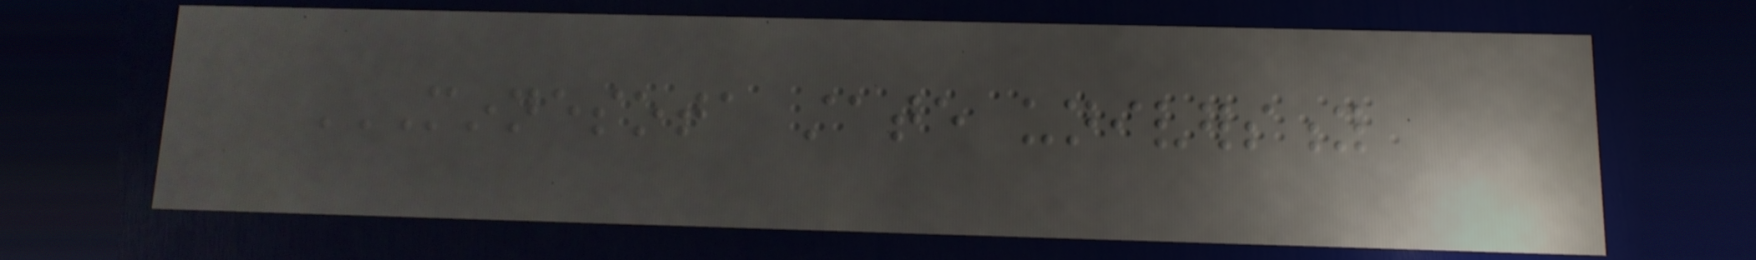MINNESOTA STATE UNIVERSITY
